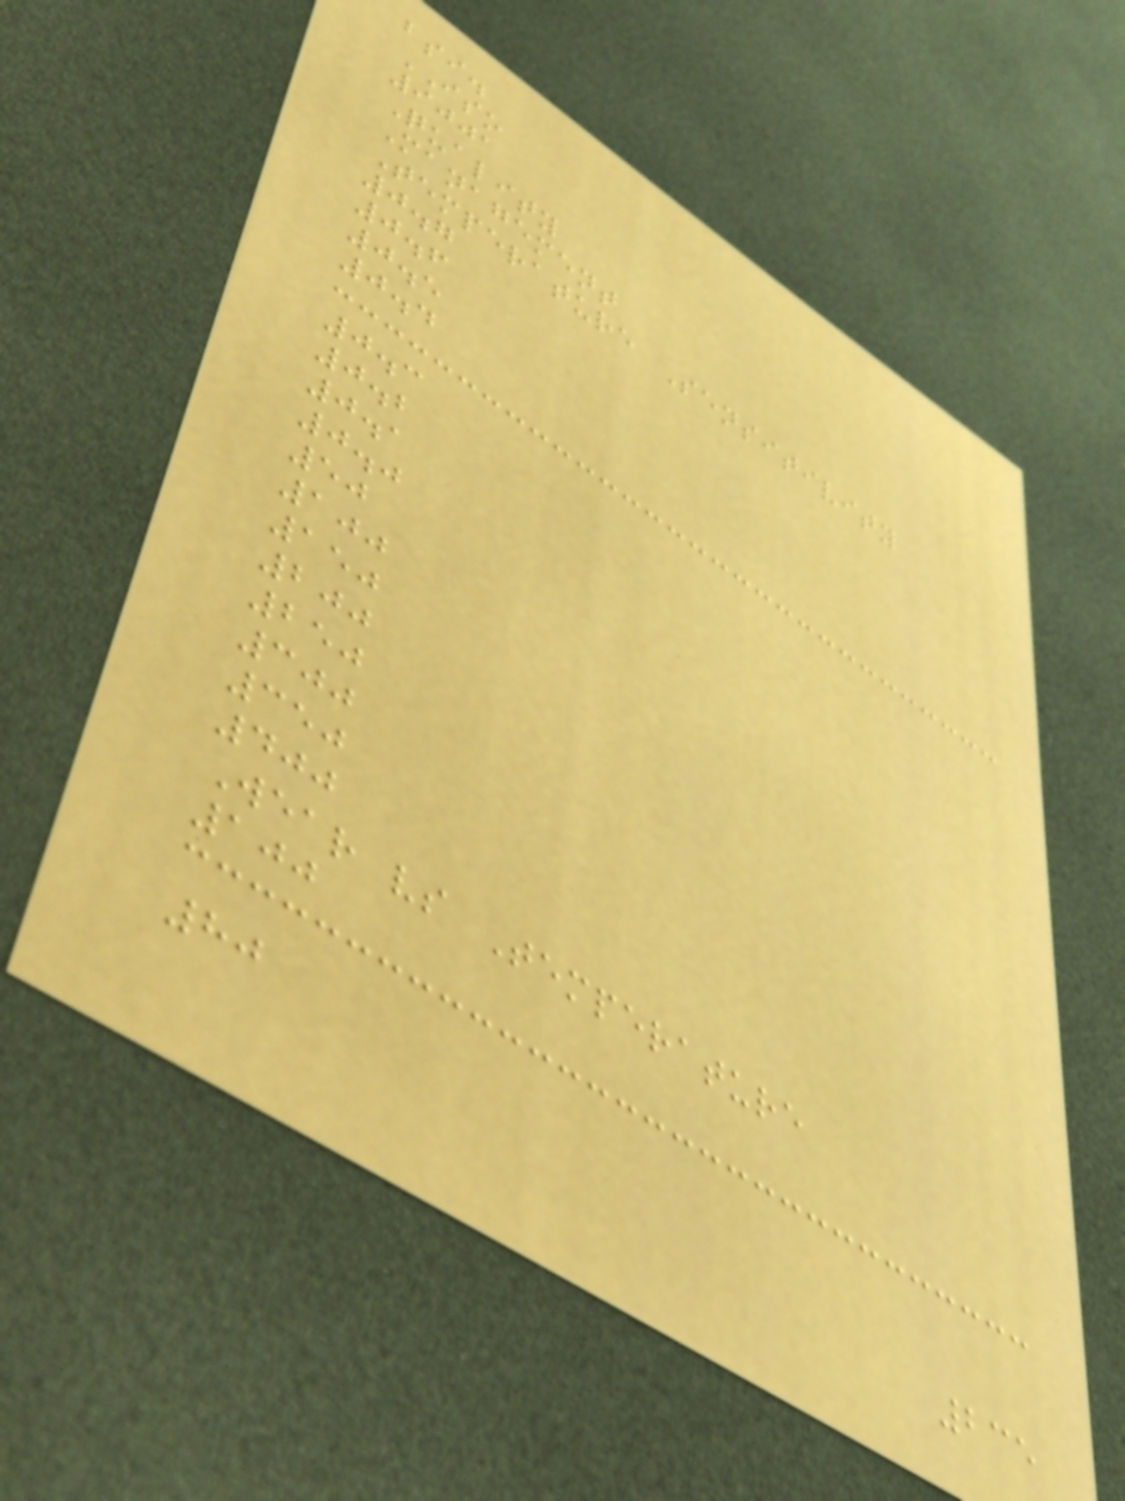bsi.
ISO
9001
Quality
Management
Temperature Sensitivity
0.7
0.6
0.5
0.4
0.3
0.2
0.1
0.0
50
100
150
200
250
300
350
400
Wear vs Temperature
100
80
235
